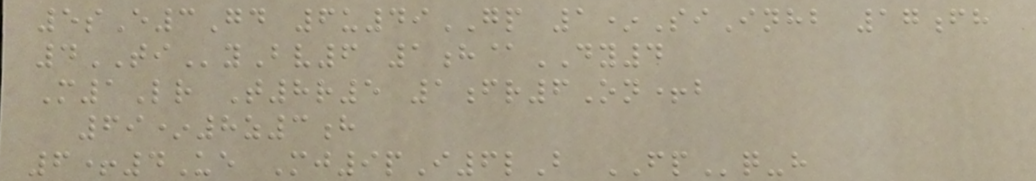5sE3Gd 6u49GP 1*SiInhb 17fh
4TIyBv6 1h@DY4
M1Lr T8r5 1fr6On+b
69*8z3h
6+4Ue Mj9pI6lB FPq-h
